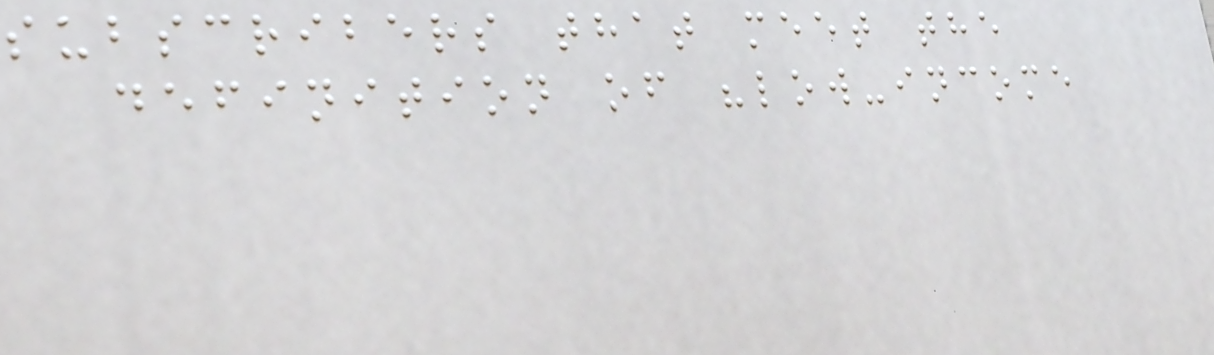subscribers that meet the
definition of "low-income
